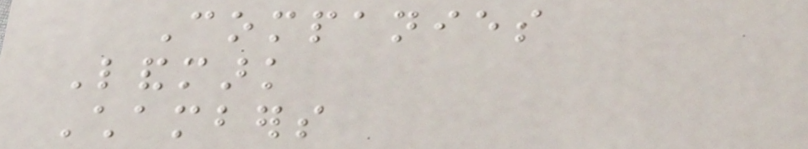Companies
Landmark
Chambers
